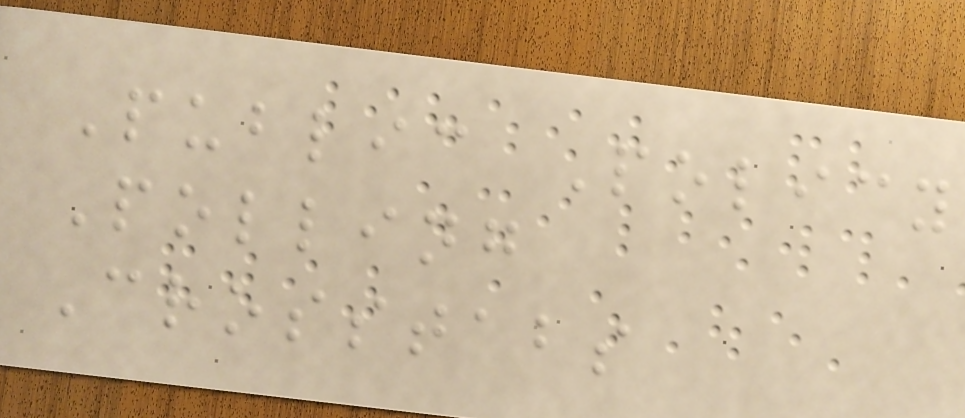Public Policy
Polling
Crosstabs
